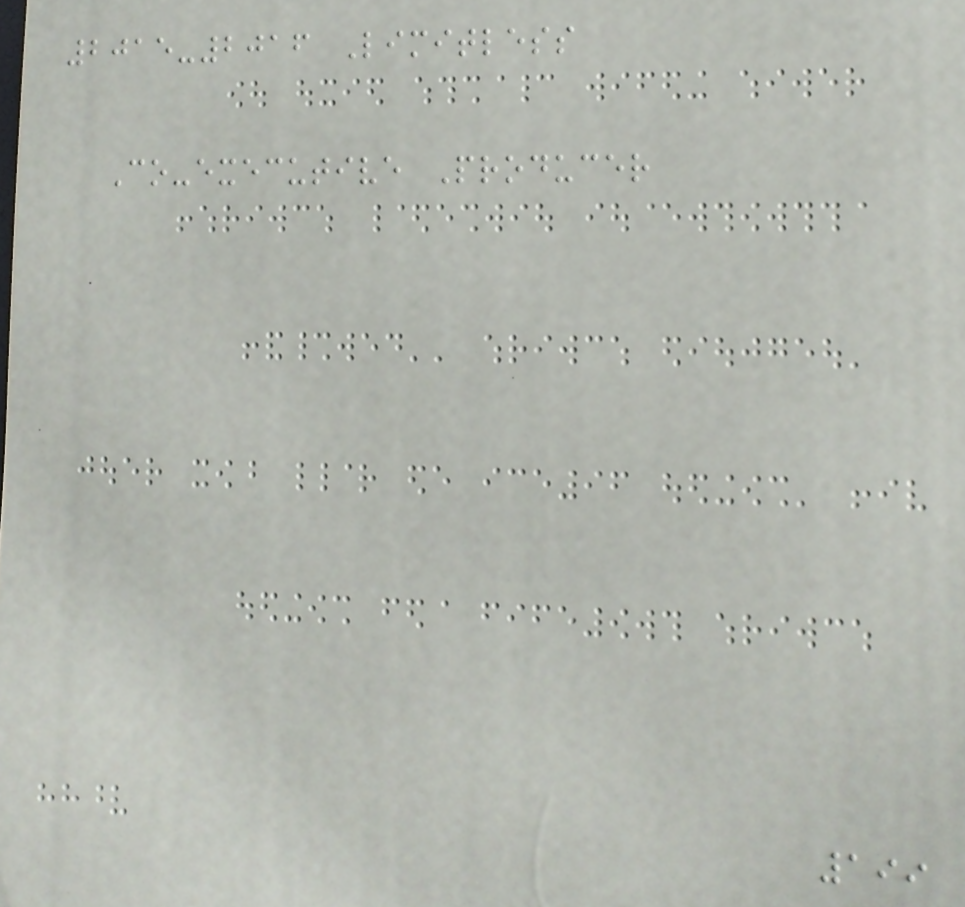2015-2016 Limitless
Co-executive Producer
199
